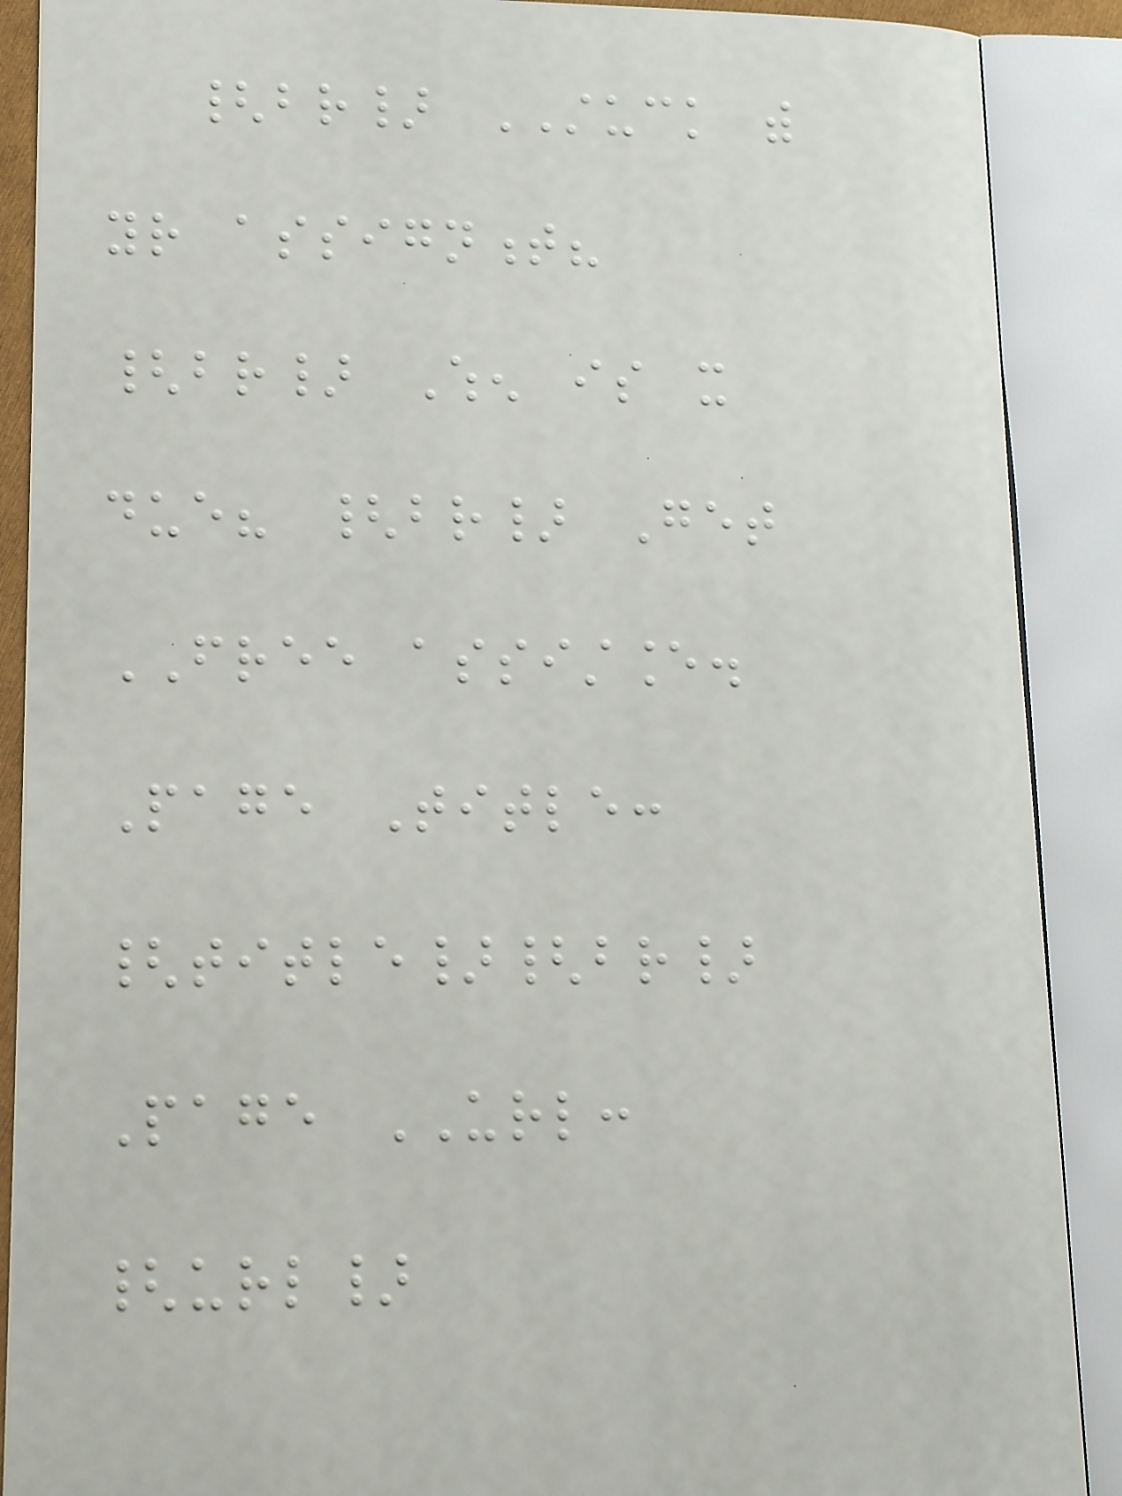{br} STUCK with
your assignment?
{br} When is it
due? {br} Get
FREE assistance.
Page Title:
{title}{br}
Page URL:
{url}
